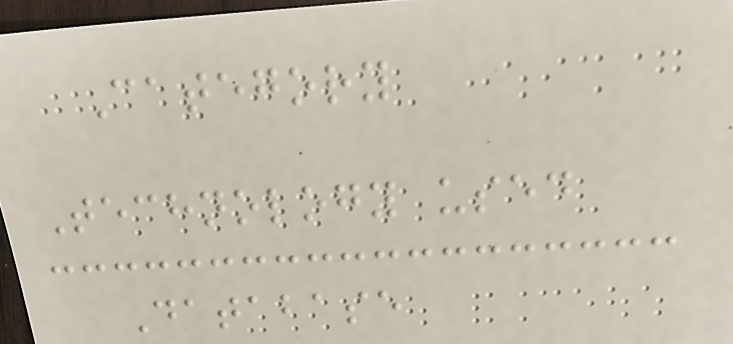Category
Technology used
Database
